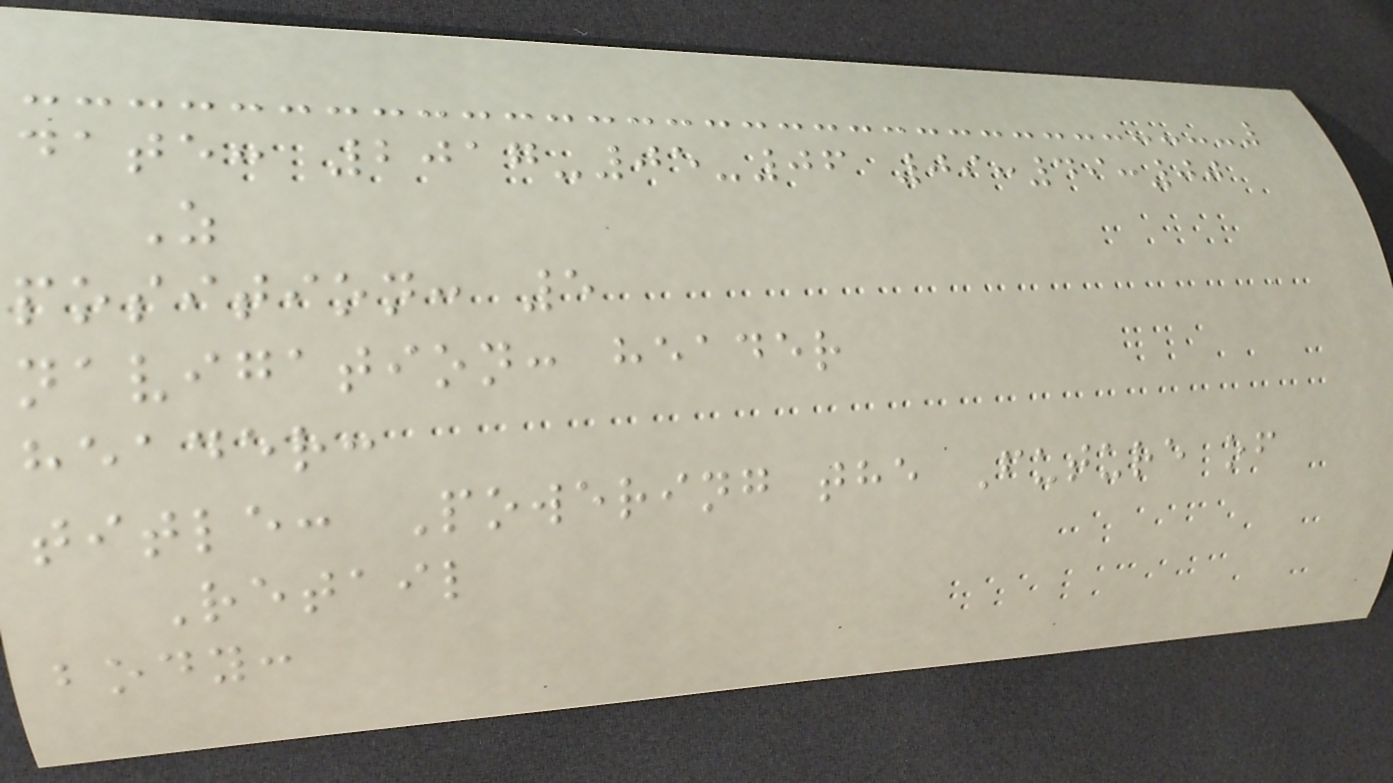date: 2017-05-06 09:49:00
Z
position: 5
navigation: header
header:
title: Powering the Future of
Retail
body:
